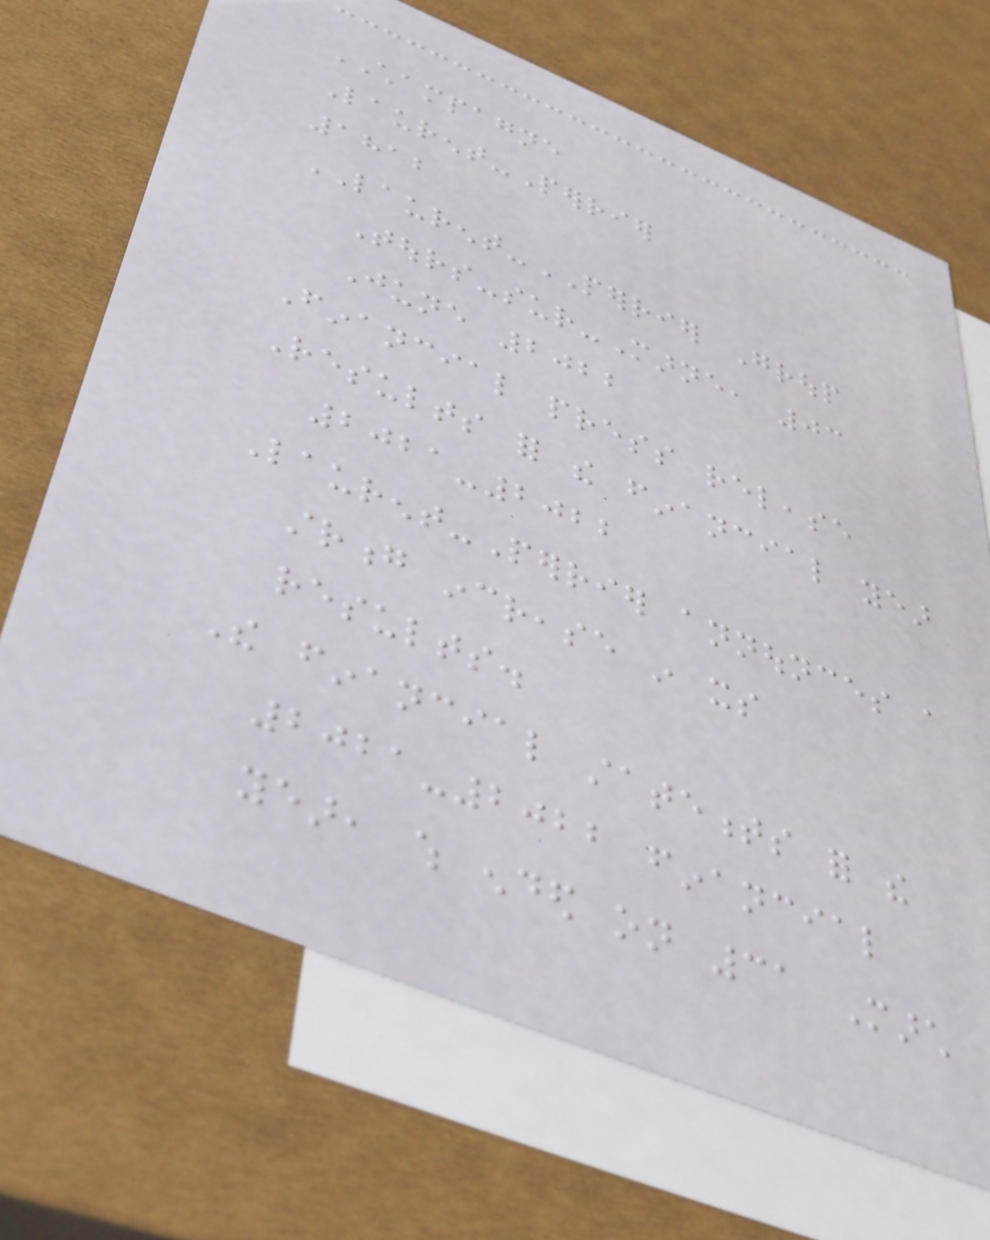CHAMPAGNE
Laurent-Perrier
1812
LAURENT-PERRIER Group
Tours-sur-Marne, 03
June 2022
Financial press release
Results for the financial year
2021-2022
Laurent-Perrier announces a
strong increase in its
results.
The financial statements for the
2021-2022 financial
year, which ended on 31 March
